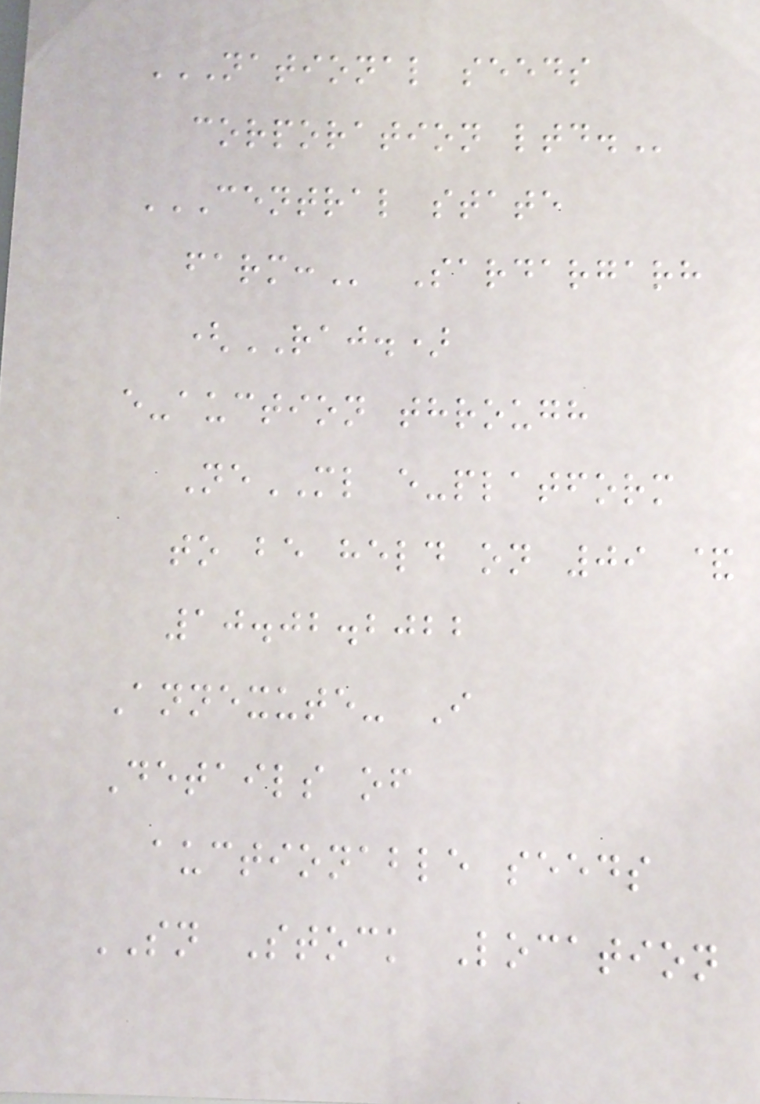NATIONAL SEEDS
CORPORATION LTD.
CENTRAL STATE
FARM: Sardargarh
(RAJ.)
e-auction through
NeML e-platform
to be held on 09 &
10.02.2022
Annexute- I
Details of
auctionable seeds
SN Stock Location
